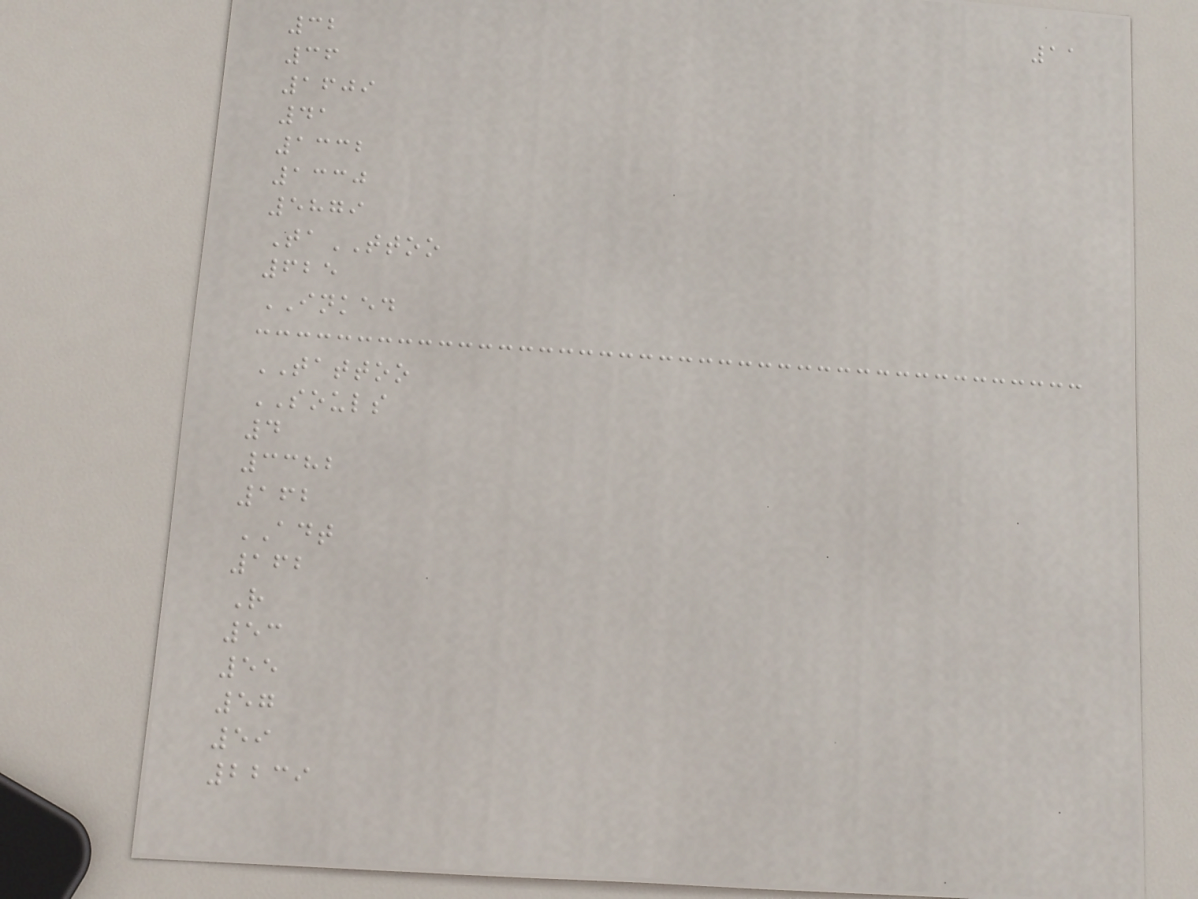11
32
36
1609
41
1332
1330
5879
TaTTOO
625
INKED
TATTOO
SOULS
4
3382
162
ADT
162
R
53
55
57
59
2239
